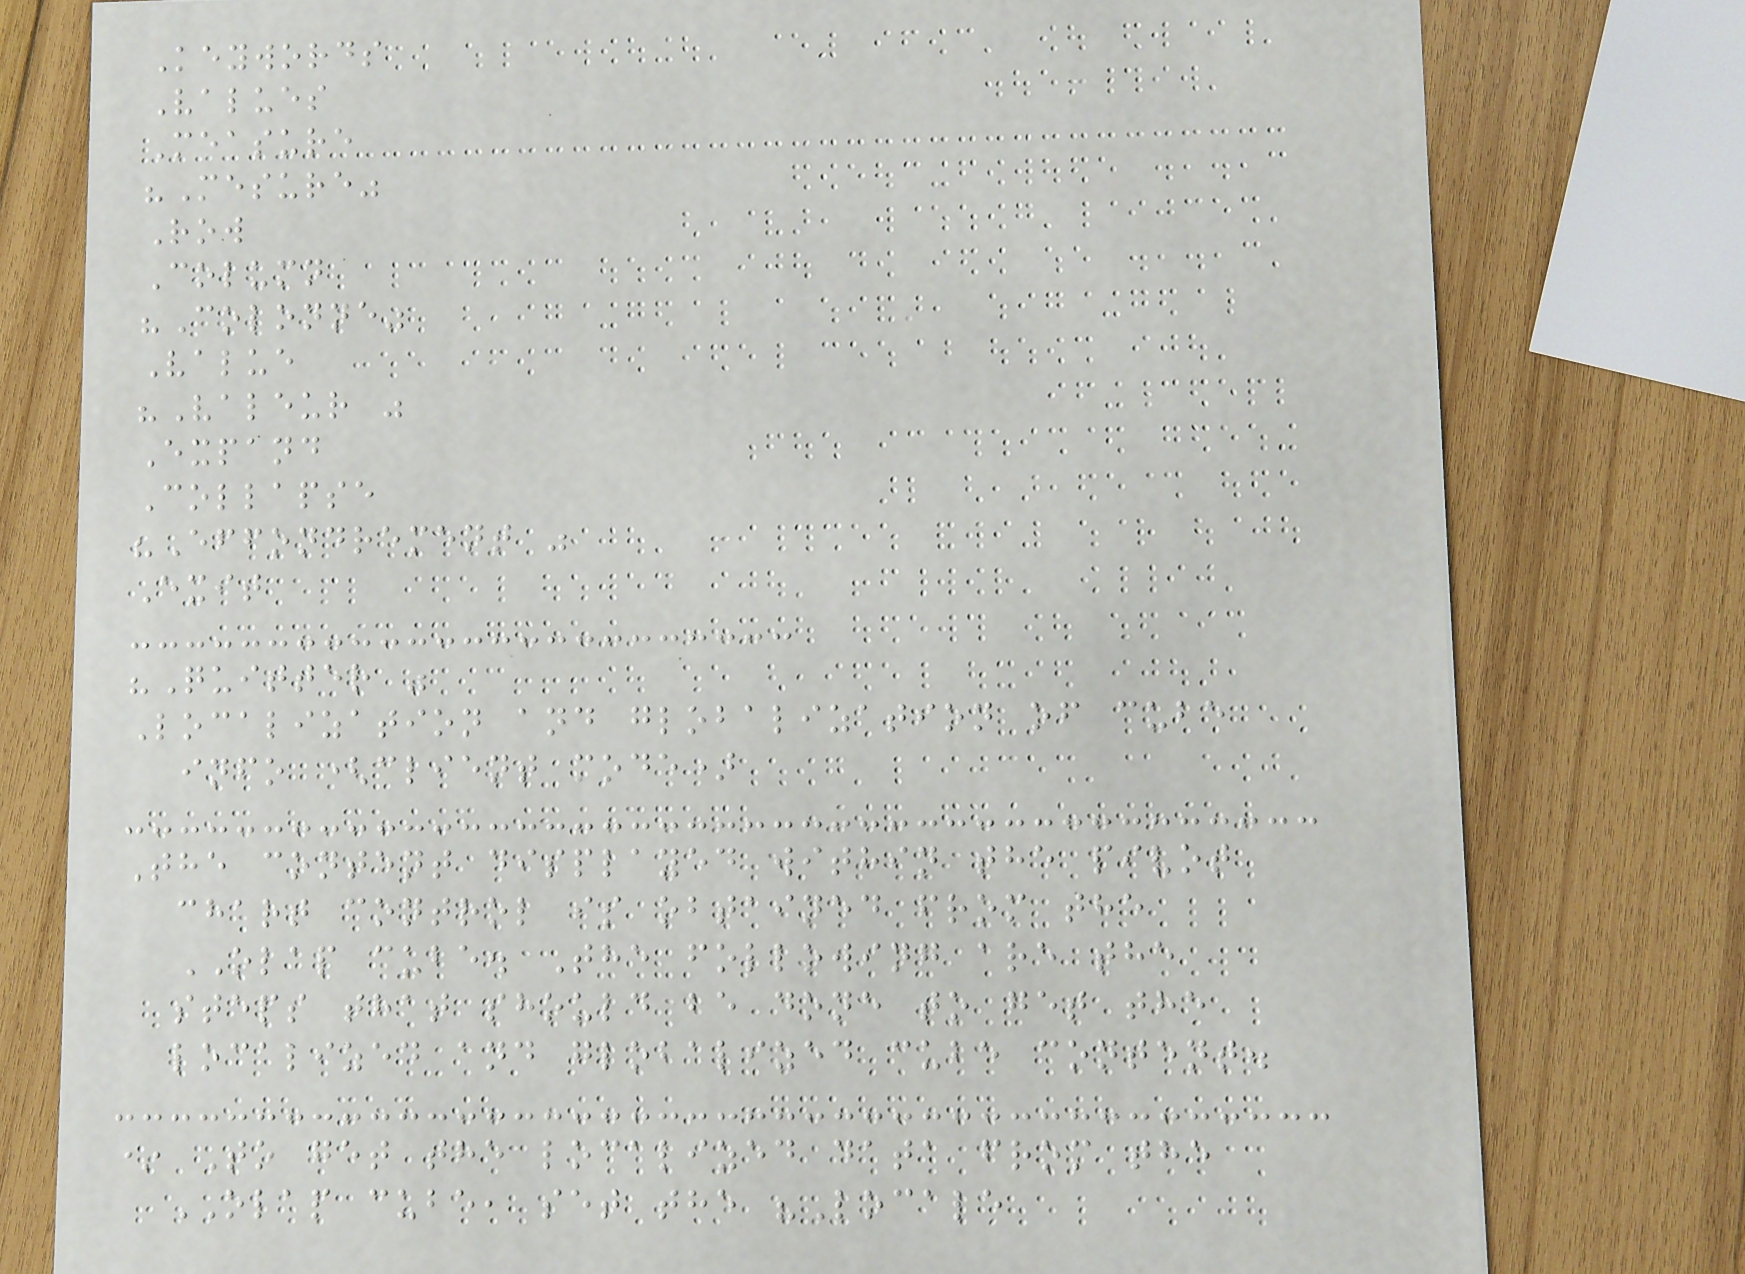Keywords
Values
Measure
"Mesure"
Row
Column
"Colonne"
Value
"Valeur "
Expand
Collapse
"Effondrement "
Exit
"Quitter "
Localization and globalization of cube
info (client mode)
The content displayed within the pivot
chart control is obtained from the
OLAP cube. The following are the
steps that should be done to get the
localized and globalized cube content.
* To get the localized data from the
OLAP cube, set the "Locale
